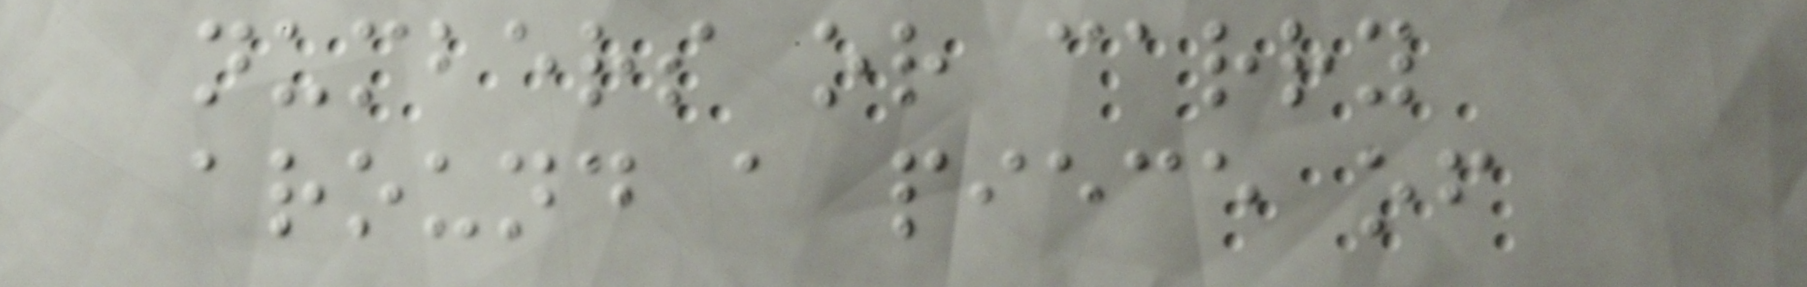numbers or carry
around a piece of
